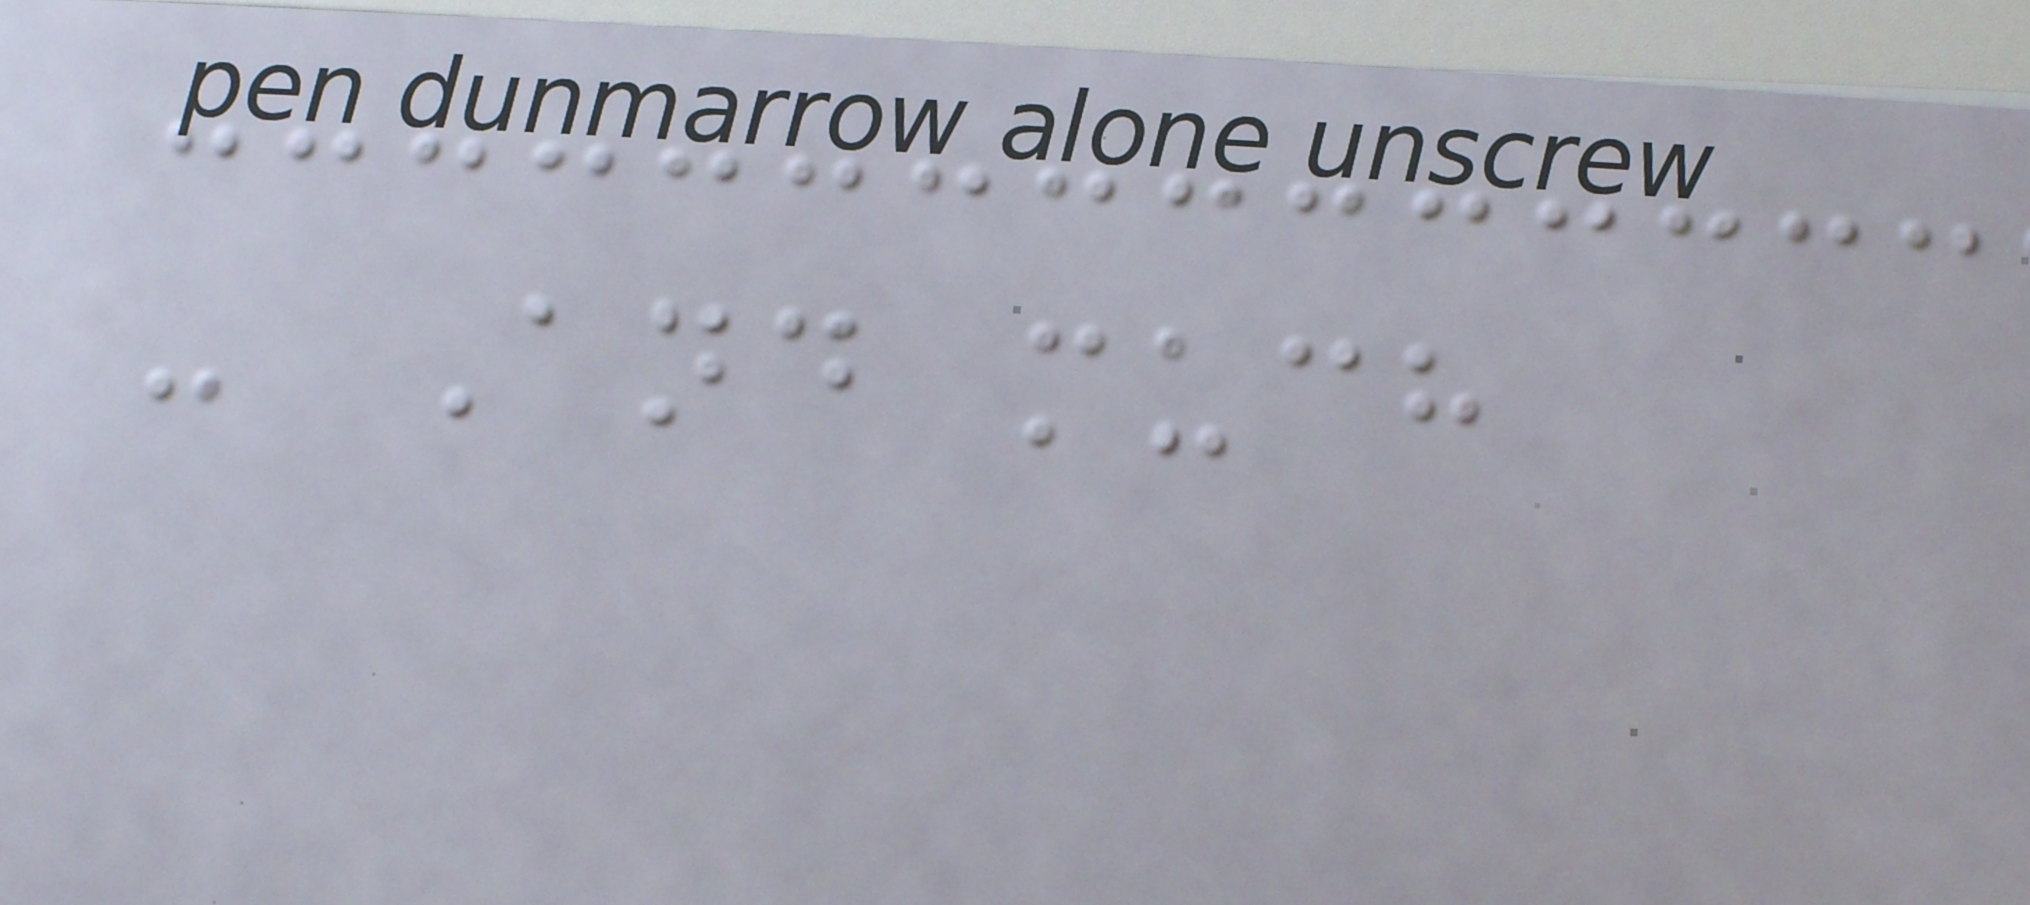- And much
